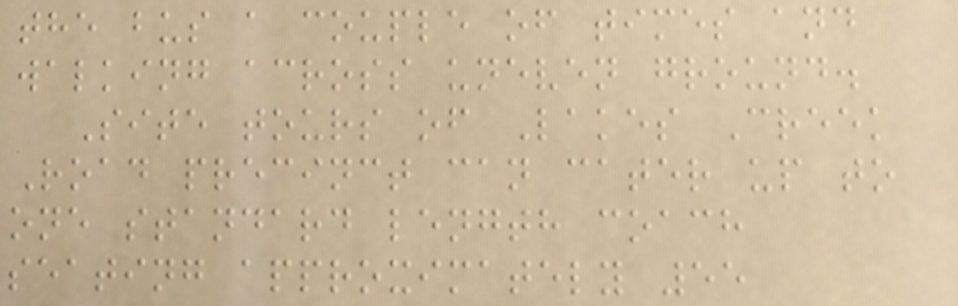the bus a couple of times and
walking across uneven ground.
Site tours of Lakes Creek
Road precinct can cater up to
one standard length coach
seating approximately 55
